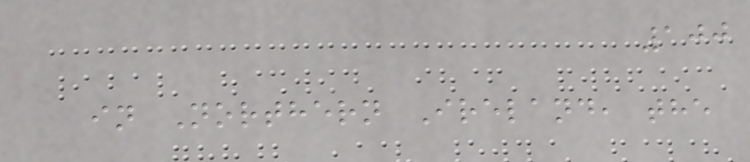100
in Northern Ireland, the
